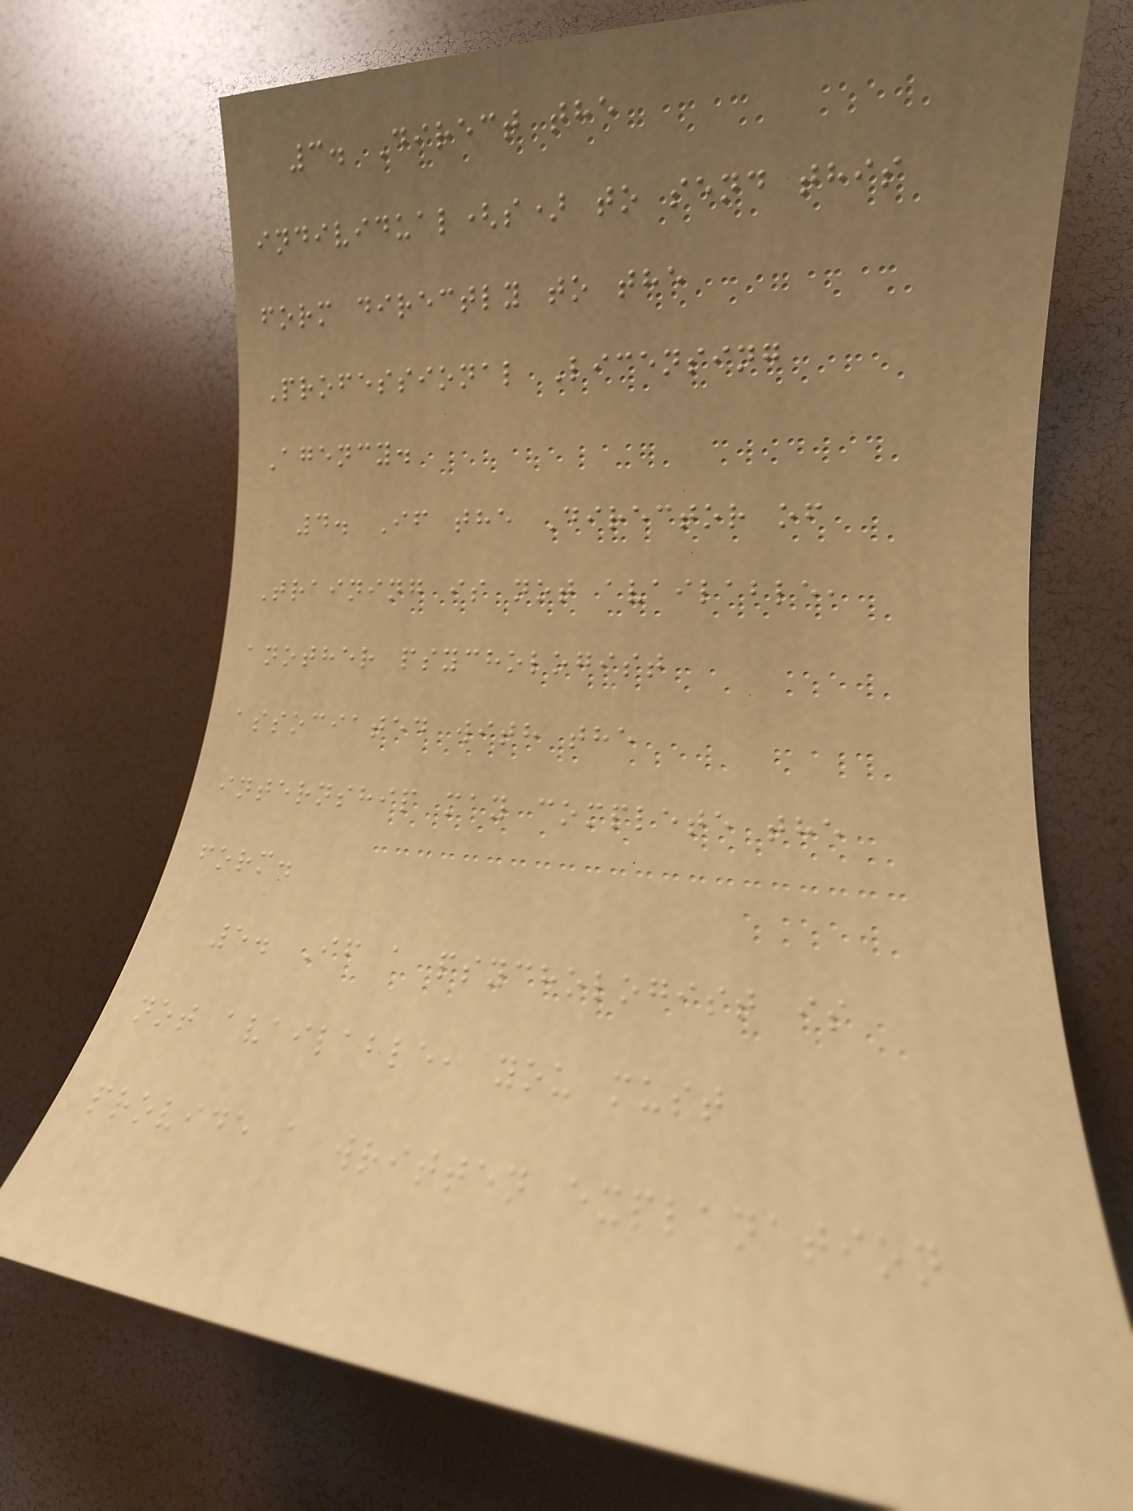3. Direct the
individual(s) to send this
form directly to the
Professional Licensing
Agency.
4. If the Director of
Training is not available,
another psychologist
associated with the
internship may complete the
form.
5. If a psychologist is
not available, you must
provide a written explanation
